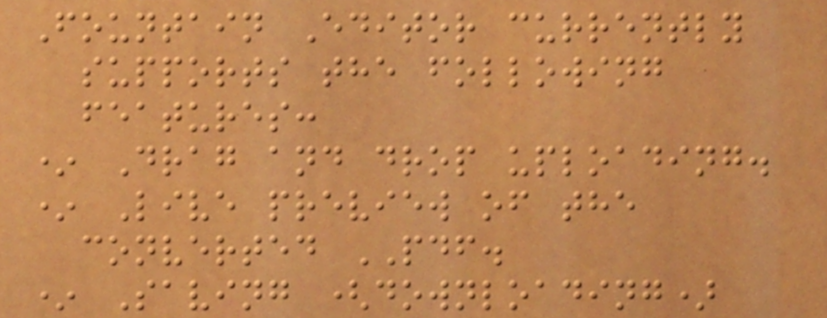Fountain Editor currently
supports the following
features:
* Drag and drop uploading.
* Live preview of the
converted PDF.
* Saving (downloading)
